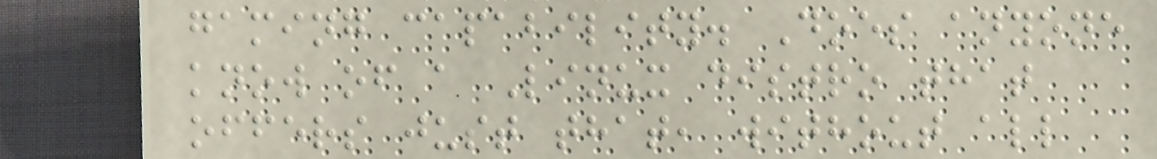gaming capability. Does anyone
know of a Linux distro that
offers just that, without all
